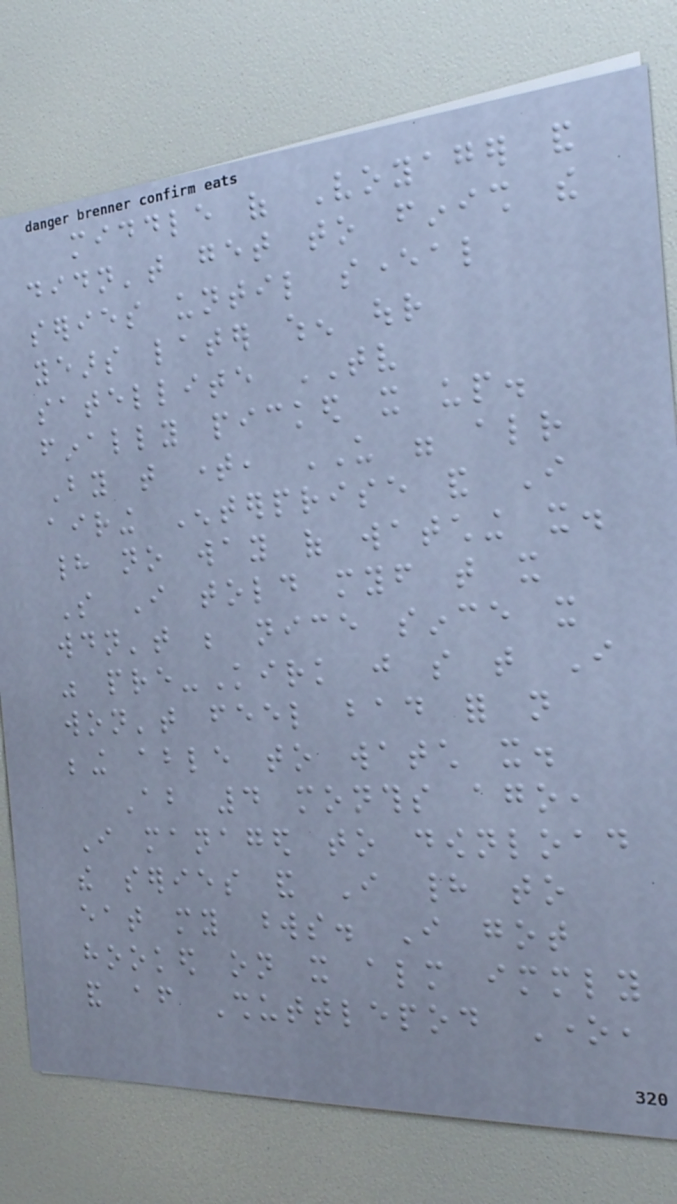middle of Voyager and
didn't get to finish the
series until several
years later when our
satellite TV
finally picked it up.
By that time, US were already
airing Enterprise and I
had no way of watching it.
So I told myself that it
wouldn't be nice since it
was pre-Kirk just so that I
won't feel bad for not
being able to watch it.
About 4 months ago,
I managed to download
the series and I had to
eat my words. I got
hooked on it almost immediately
and after Shuttlepod One,
